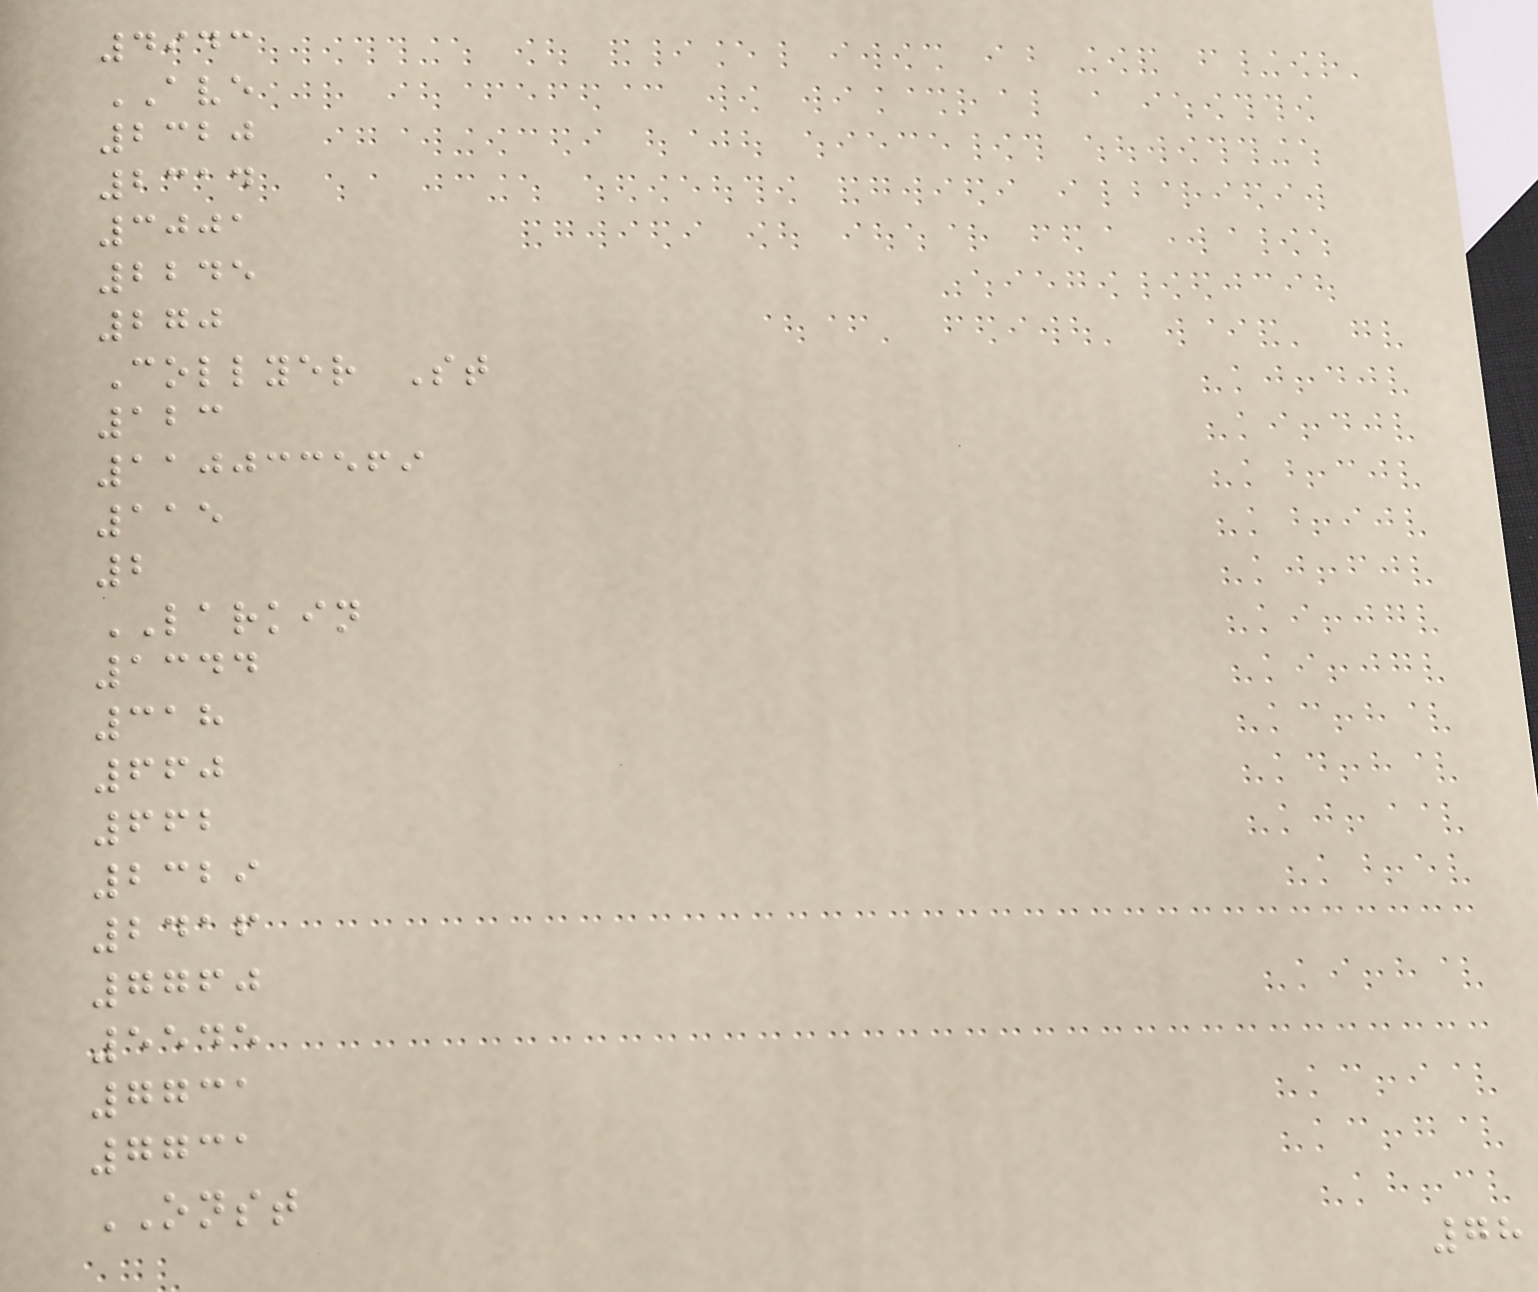4943
AVE
2320
2314
3001
2245
270
Collyer St
123
110033569
115
2
LARKIN
1344
318
660
662
2329
2416
7760
5545
7731
7731
ONST
78
